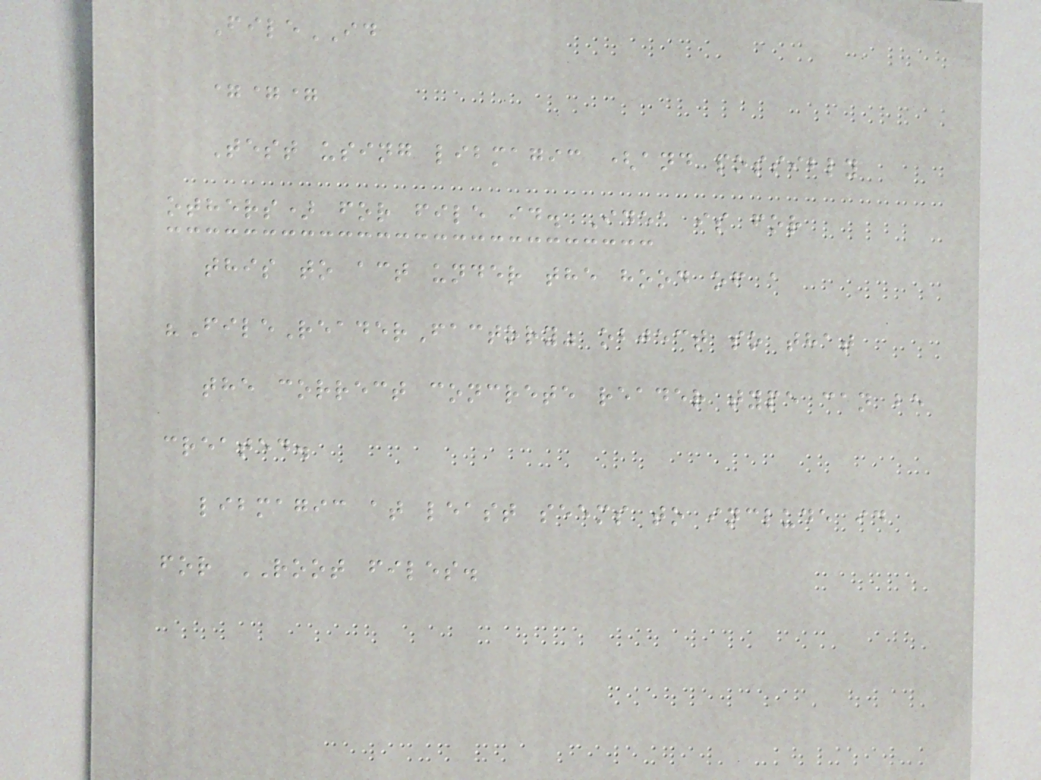FileID
===
Test using libmagic (and possibly
others) for file id. Idea is for
this to act under the hood of a
"FileReaderFactory" object so that
the correct concrete reader type can be
created.
libmagic at least seems to include id
for ROOT files.
